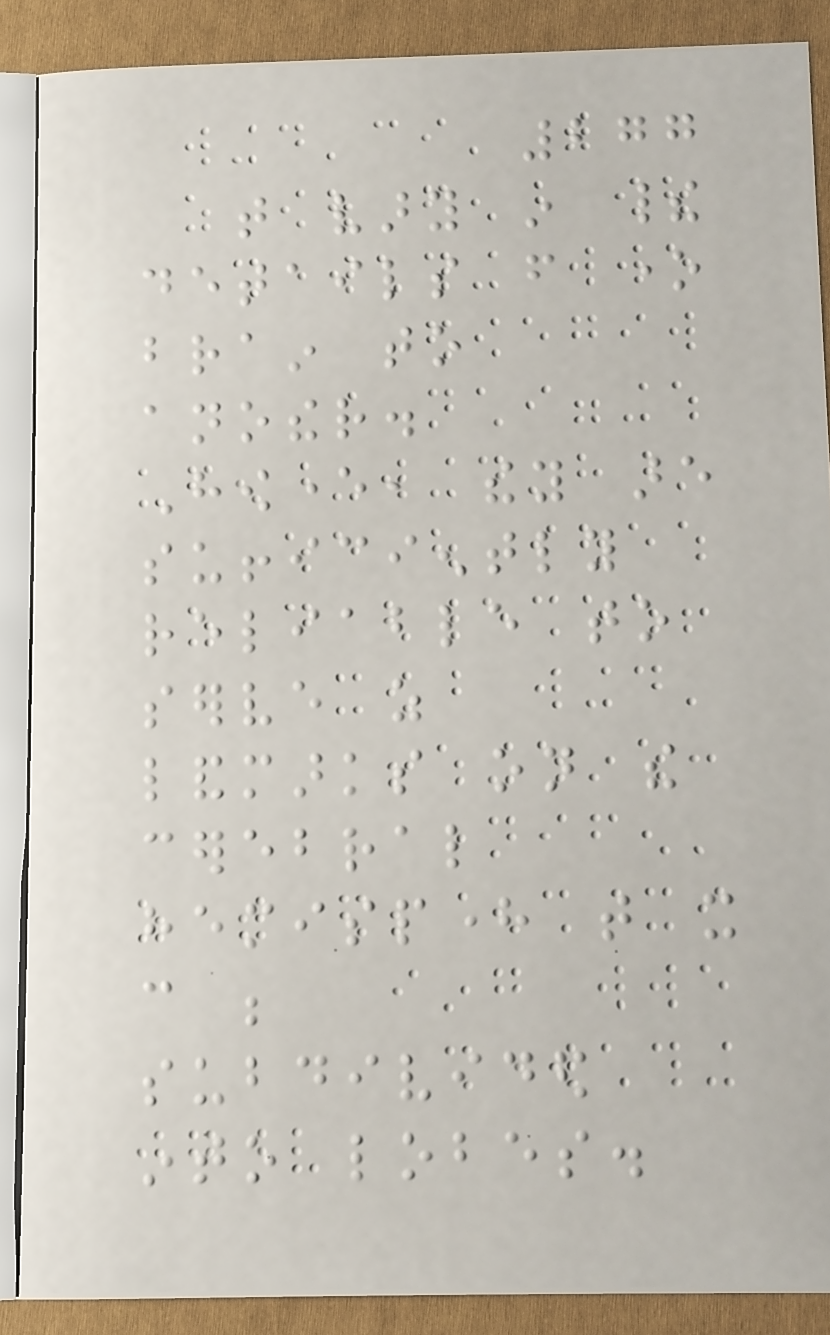277
that vary in their
details from one
brain to
another.
However, they are
sufficiently
reliable to
serve as
landmarks on the
cerebral
hemisphere that it
can be
subdivided
into lobes.
